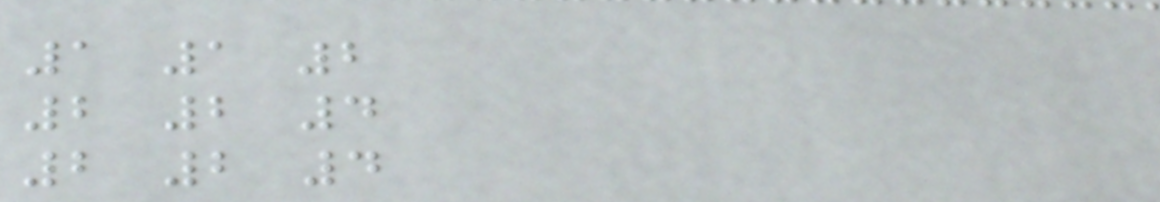1 1 2
2 2 4
2 2 4
